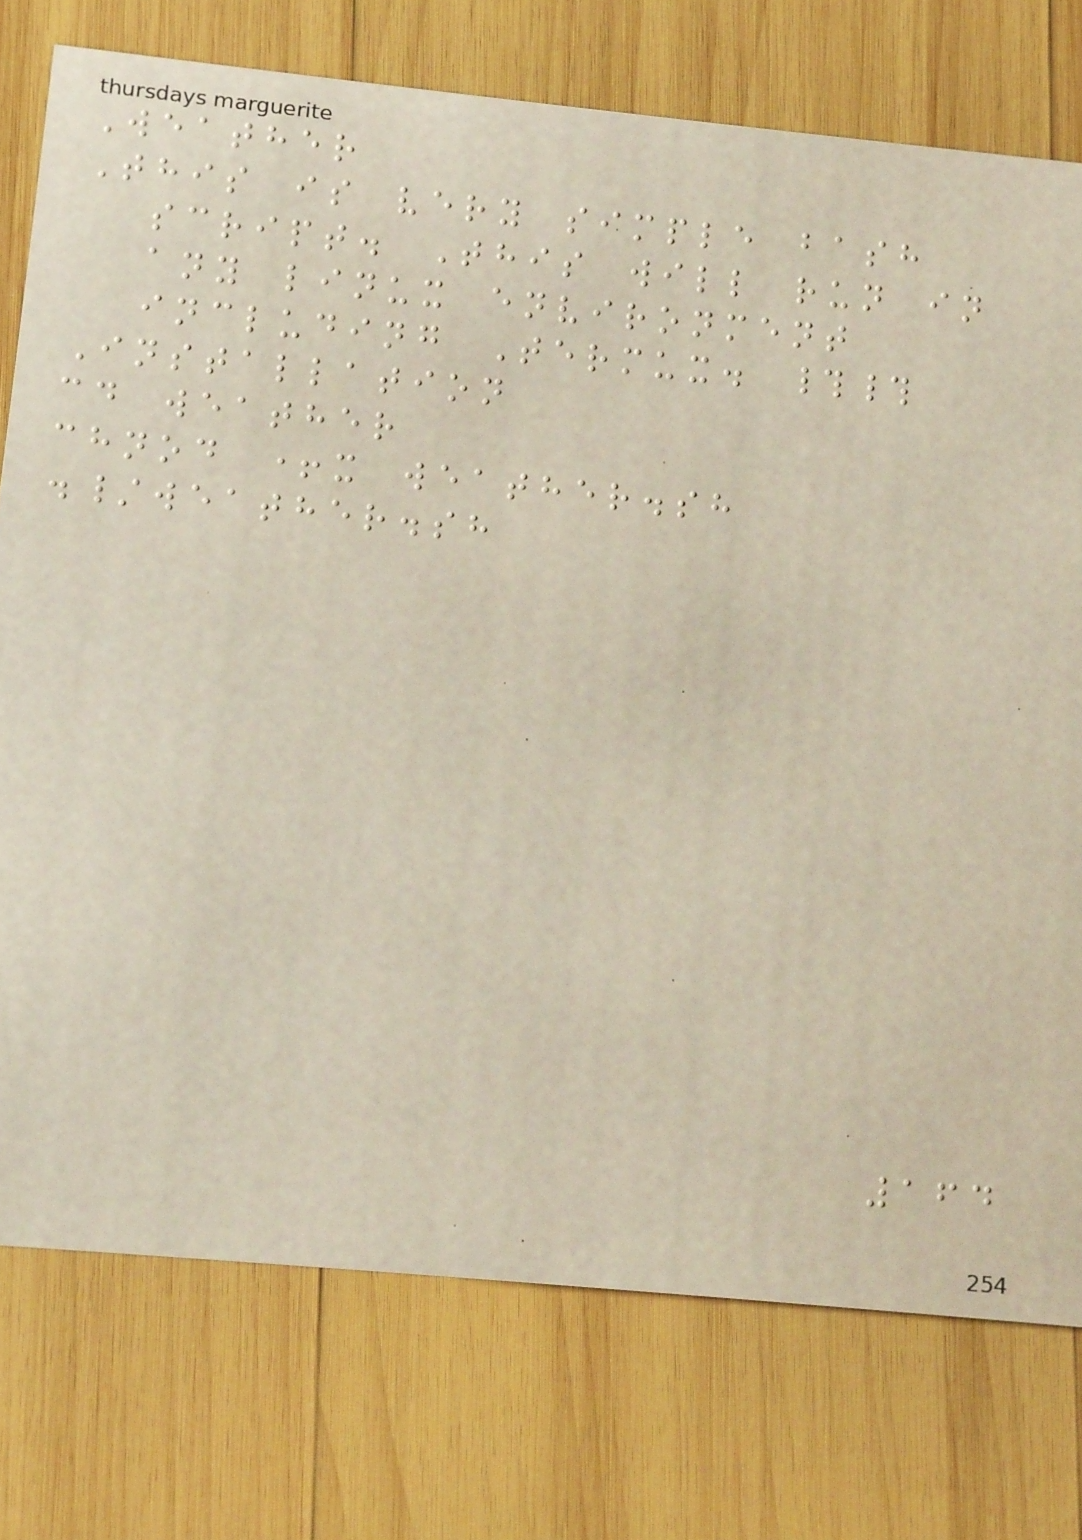Weather
This is very simple bash
script. This will run in
any linux environment
including Termux. ##
Installation
cd weather
chnod +x weather.sh
./weather.sh
164
